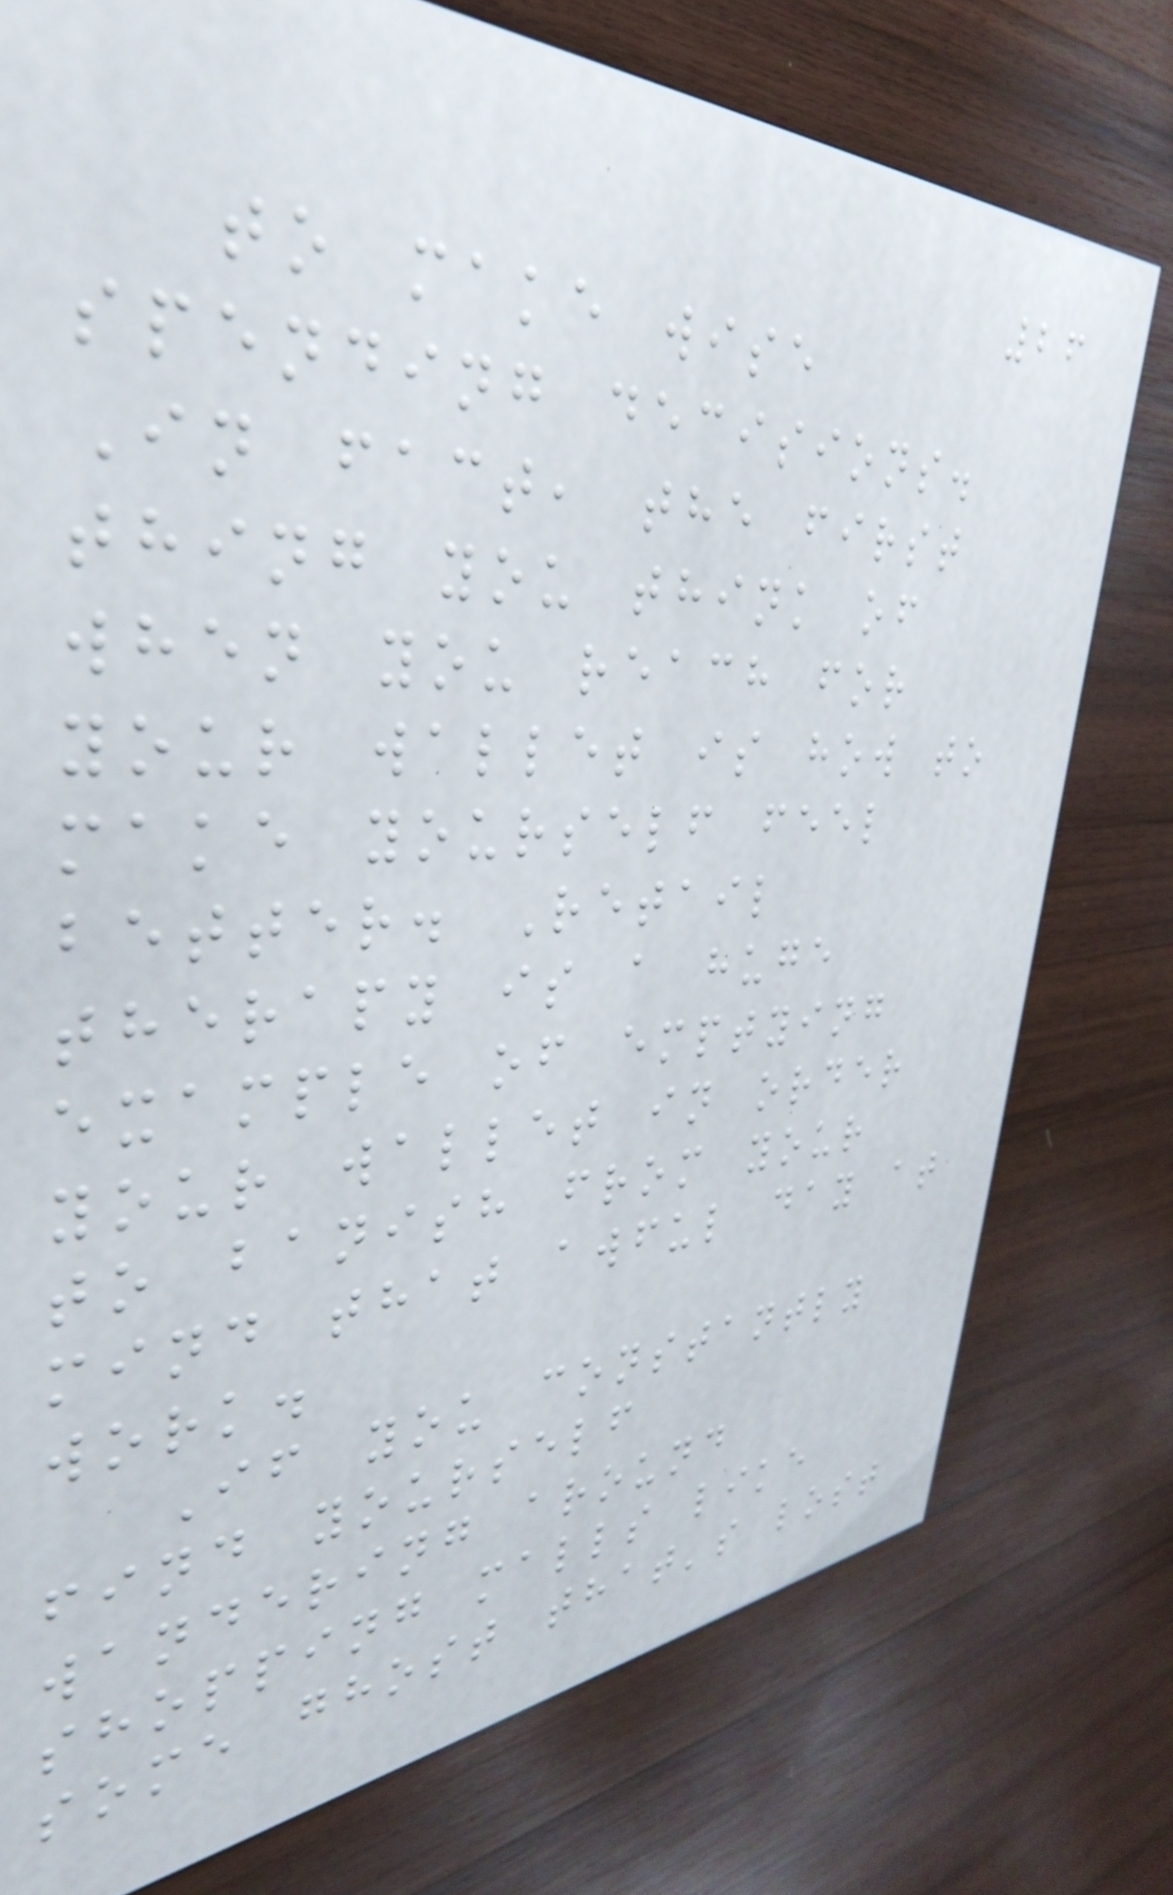26
to make wise
spending decisions.
In fact, the first
thing you think of
when you reach for
your wallet is how to
make yourself feel
better. Retail
therapy is a huge
example of emptying
your wallet in order
to banish from your
mind that awful day at
work.
If you constantly
find yourself
wandering around
shopping malls like
some ghost that's lost
